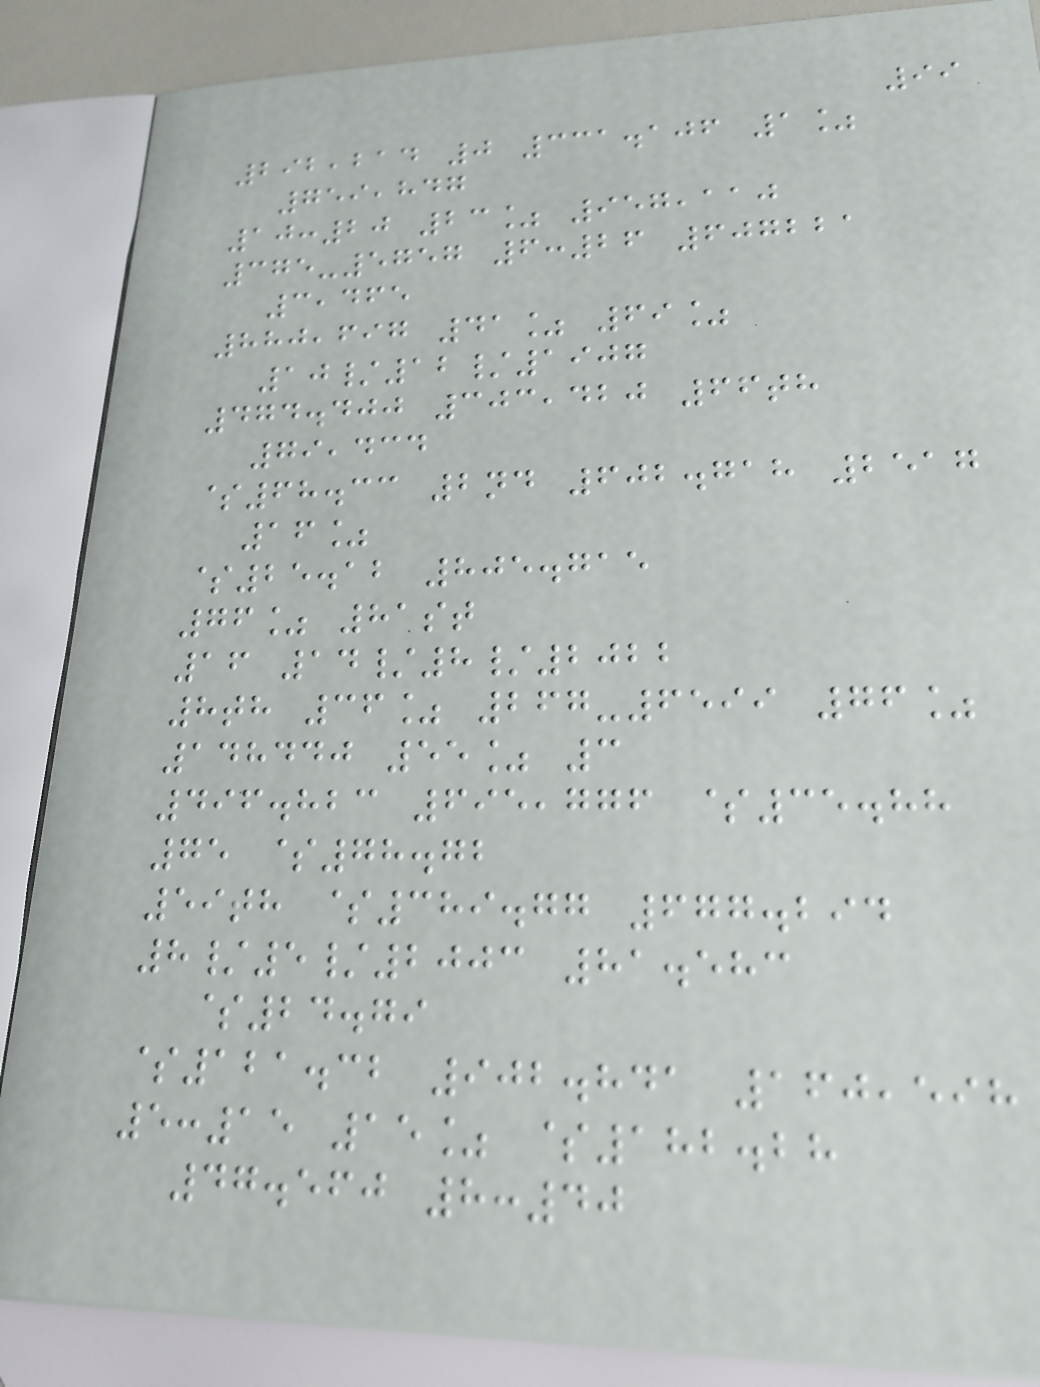99
292,214 0 331.106 1%
759,847
10:20 23% 957,110
375-5757 6:26 607221
3,465
880,697 41% 69%
10/12/1907
474.400 303,420 66th
79,434
$68.33 2nd 602.718 2517
16%
$25.12 805.715
76% 81st
16 14/8/2022
8th 36% 267-6599 76%
148440 55% 3
496.823 695,776 $35.88
75 $78.72
59th $389.77 677.294
8/5/2003 81.583
$24.79
$121.32 902.841 160,598
5:15 15% $182.28
47.560 8:40
